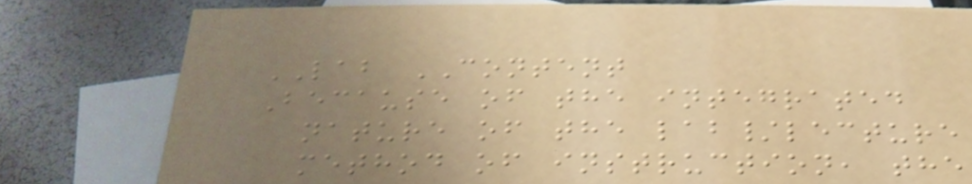LAB CONTENT
Because of the integrated
nature of the lab/lecture
method of instruction, the
